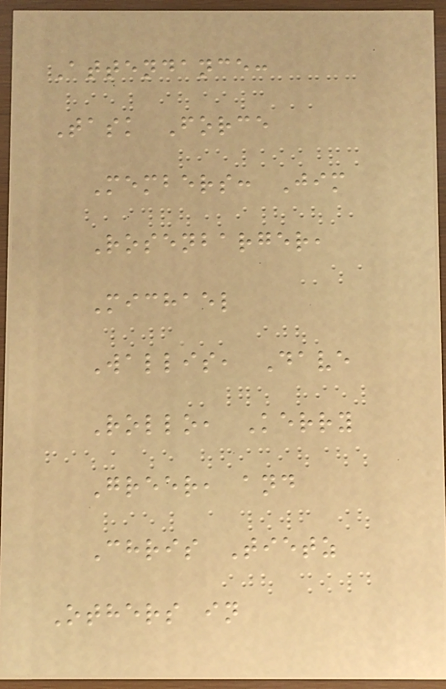Attendance:
Task Force
Members: Jim
Rosenbarger,
Michael
Wallis, Dave
Rollo, Kerry
Greer, and
Chris Tietz
Others in
